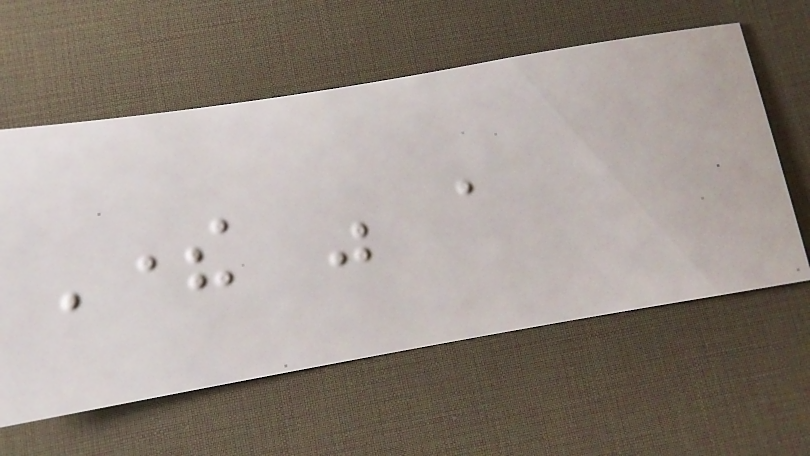There was a
